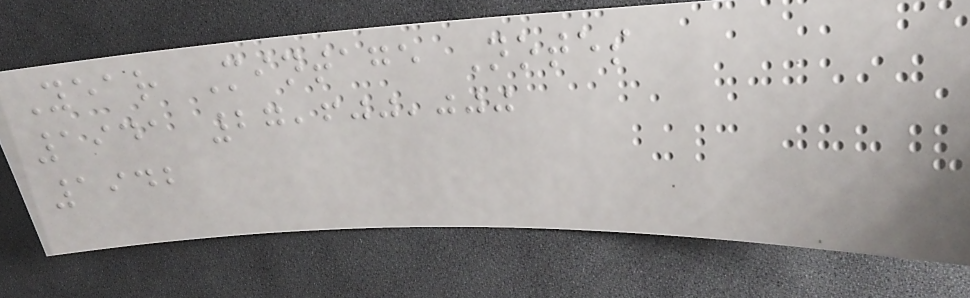Year Mintage Notes
1941 27,600,000
1942
